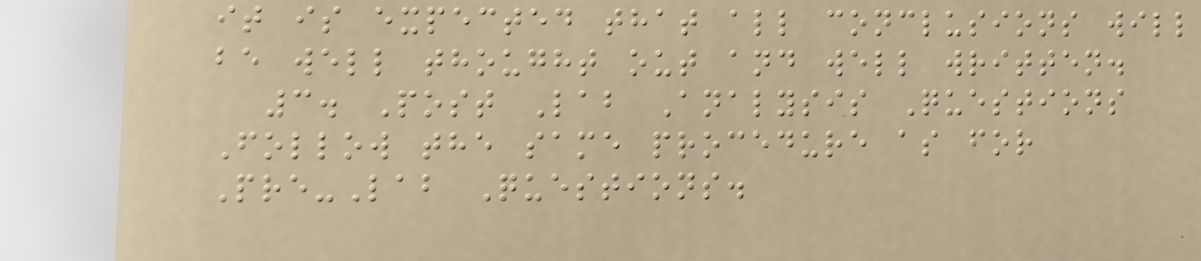it is expected that all conclusions will
be well thought out and well written.
3. Post Lab Analysis Questions
Follow the same procedure as for
Pre-Lab Questions.
